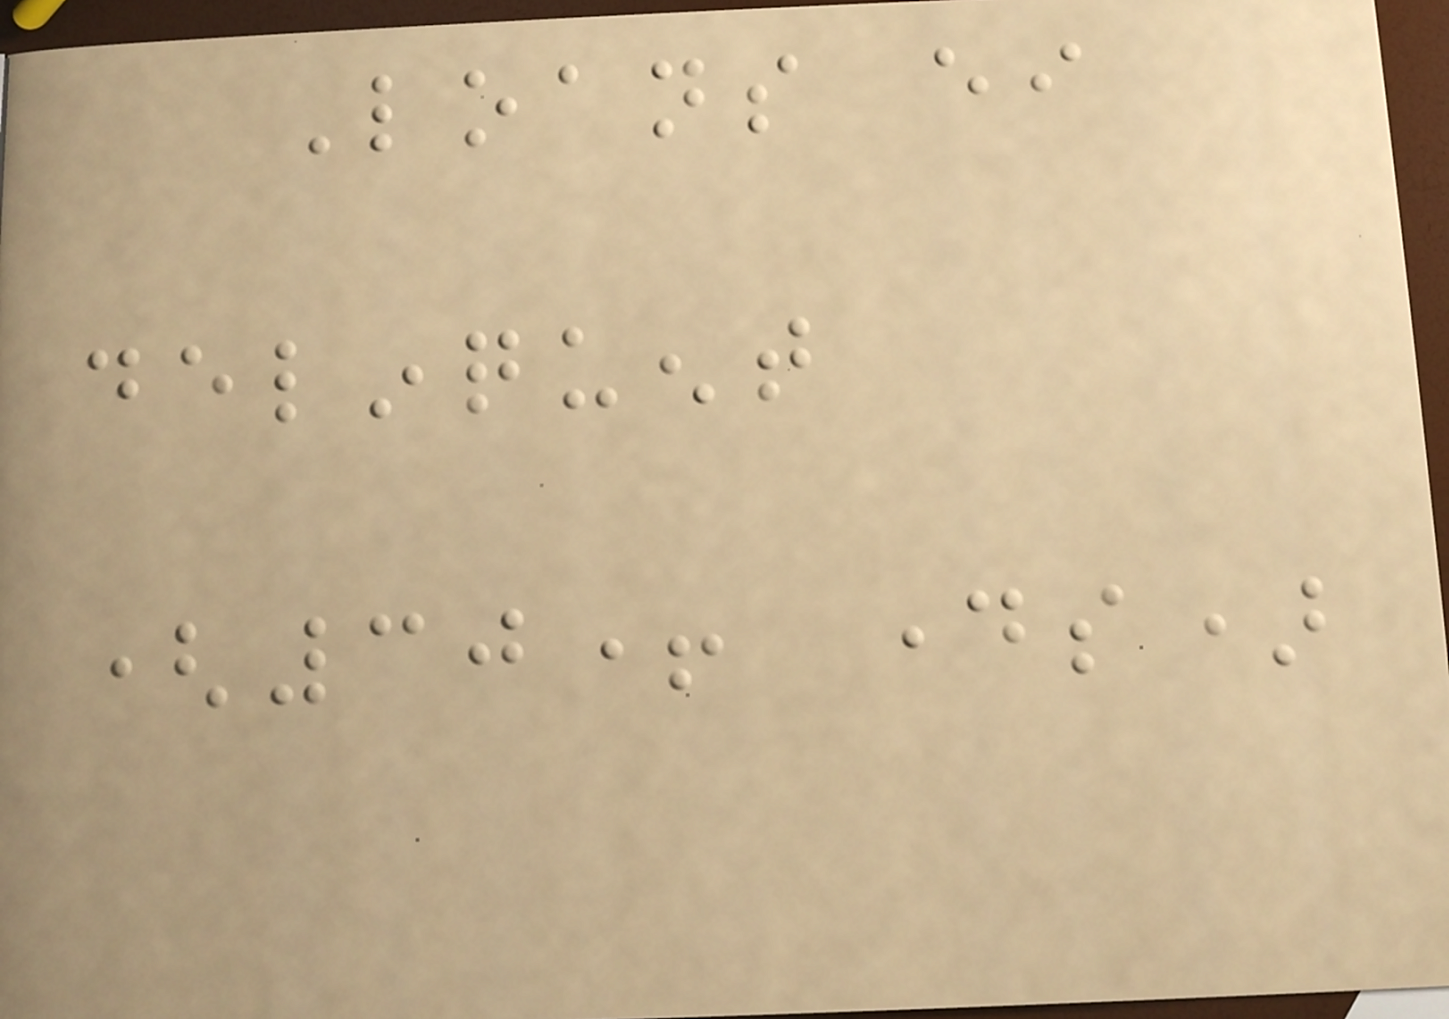Loans either
delinquent
(30+ days)
